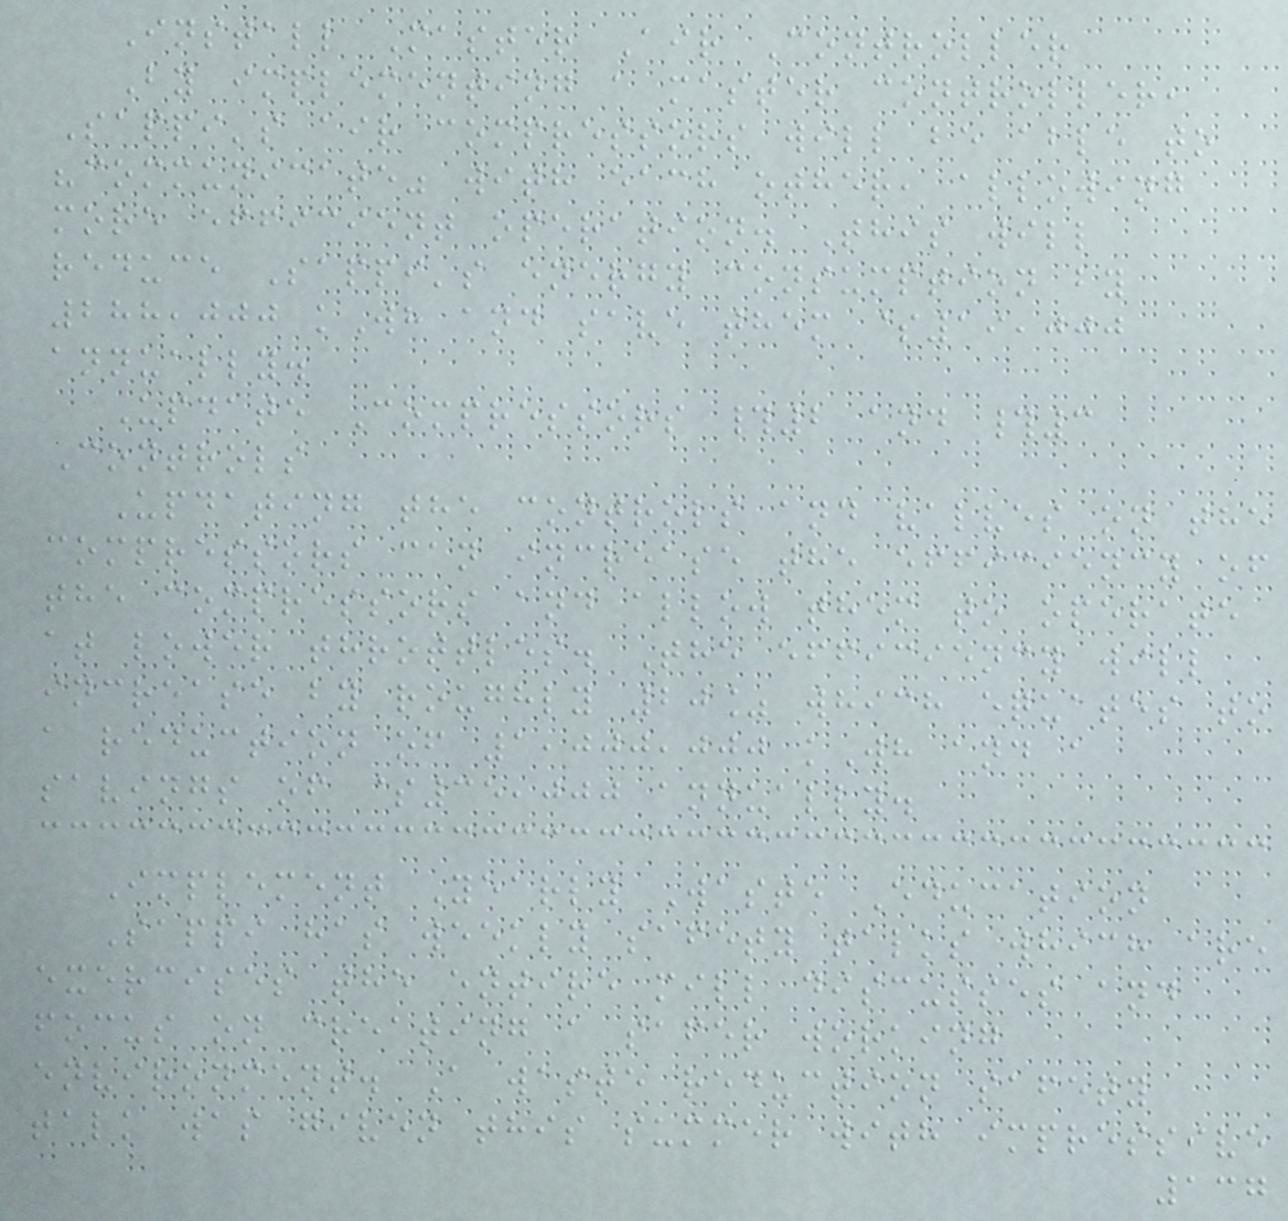Install Master Air Controller
By implementing a master controller,
Sappi's air compressors will be able to
"communicate" with each other, allowing
more efficient operation. This will
reduce Sappi's energy consumption by
288,000 kWh and save them $19,000
annually.
Update Compressors #2 and #3
Controls
Updating the controls and valves on the
compressors can increase the efficiency of
the compressors and allow them to operate
at lower throttles. The efficiency will
increase by roughly 20% which equates to
a reduction of 1,000,000 kWh and a
savings of $35,000 annually.
Implement Yearly Waste Education
Sappi has weekly safety talks which are
exercises the entire mill discusses and
focus on creating a safer working
environment. A waste reduction safety
talk was given this summer with impressive
137
